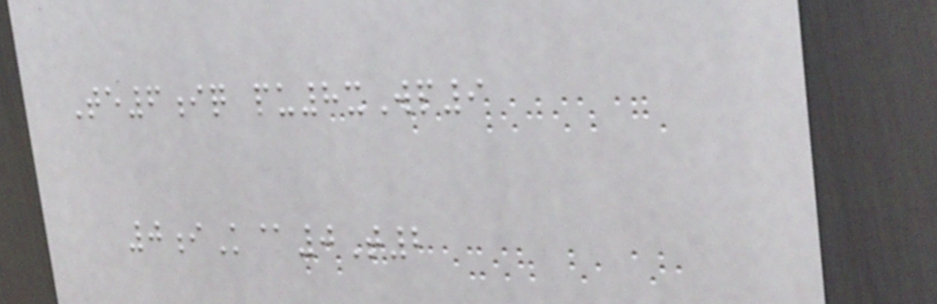Te6iq pu8xWp9
0iK@0T2
